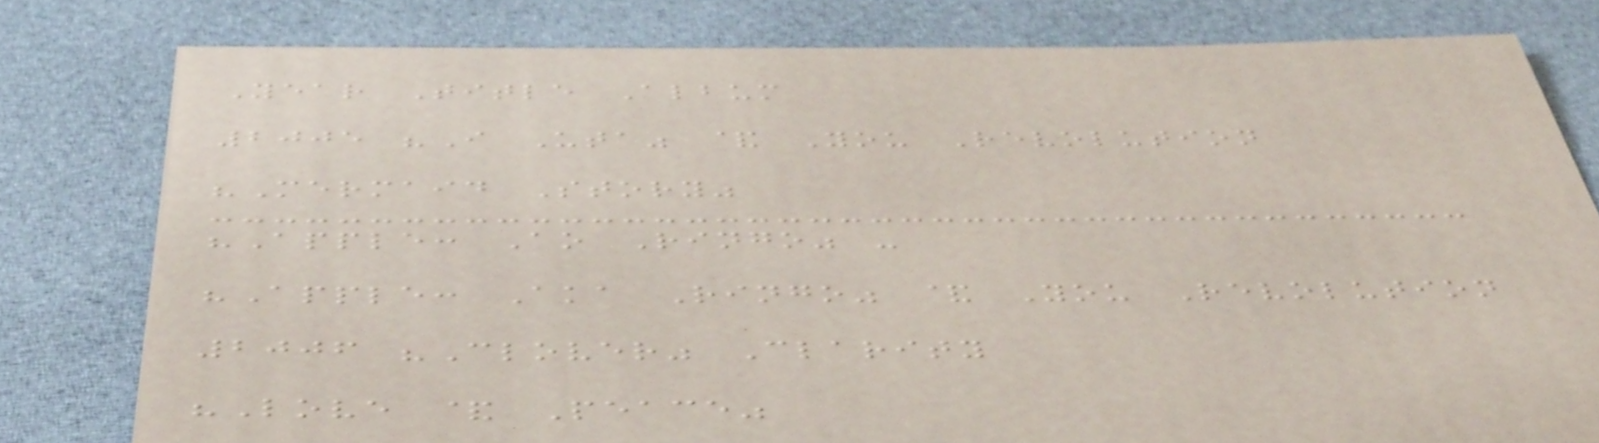Year Title Album
2005 "I Uta" & You Revolution
"Mermaid Story"
"Apple: Ao Ringo" -
"Apple: Aka Ringo" & You Revolution
2006 "Clover" Clarity
"Love & Peace"
